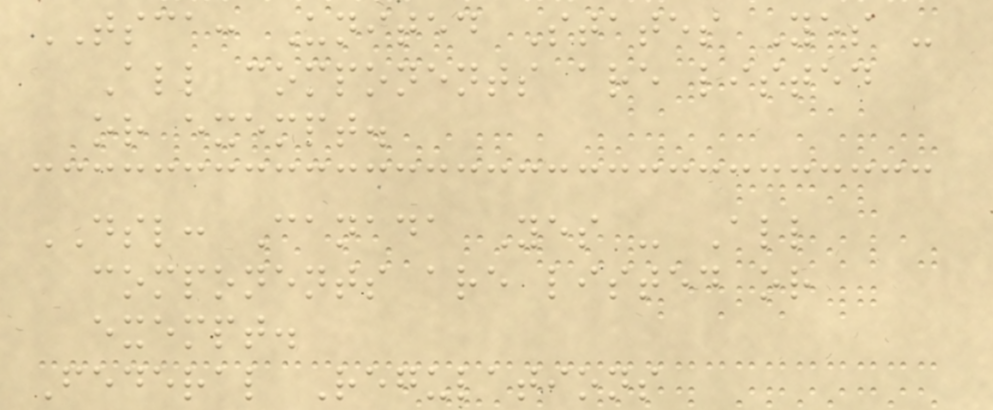TSCA: United States Yes -
All components are listed
or exempt.
DSL: Canada Yes - All
components are listed or
exempt.
Federal Regulations
